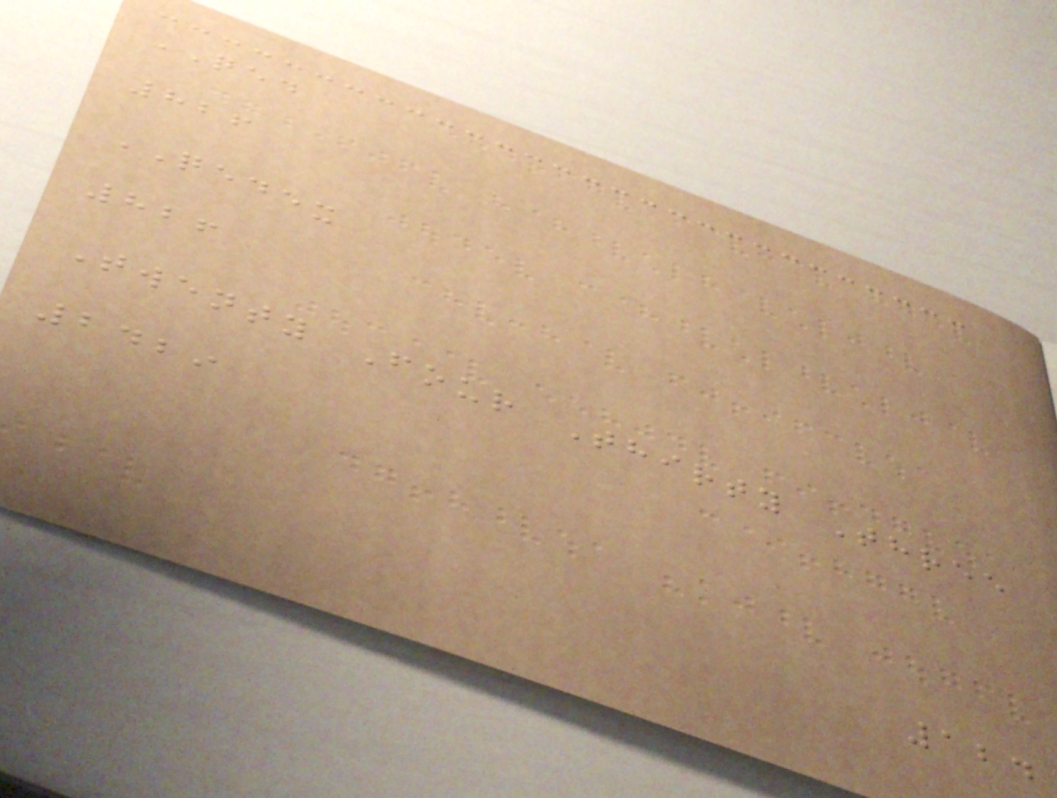QED
826
QEDEX
826
Twenty Four Thirty Three
2429
124
